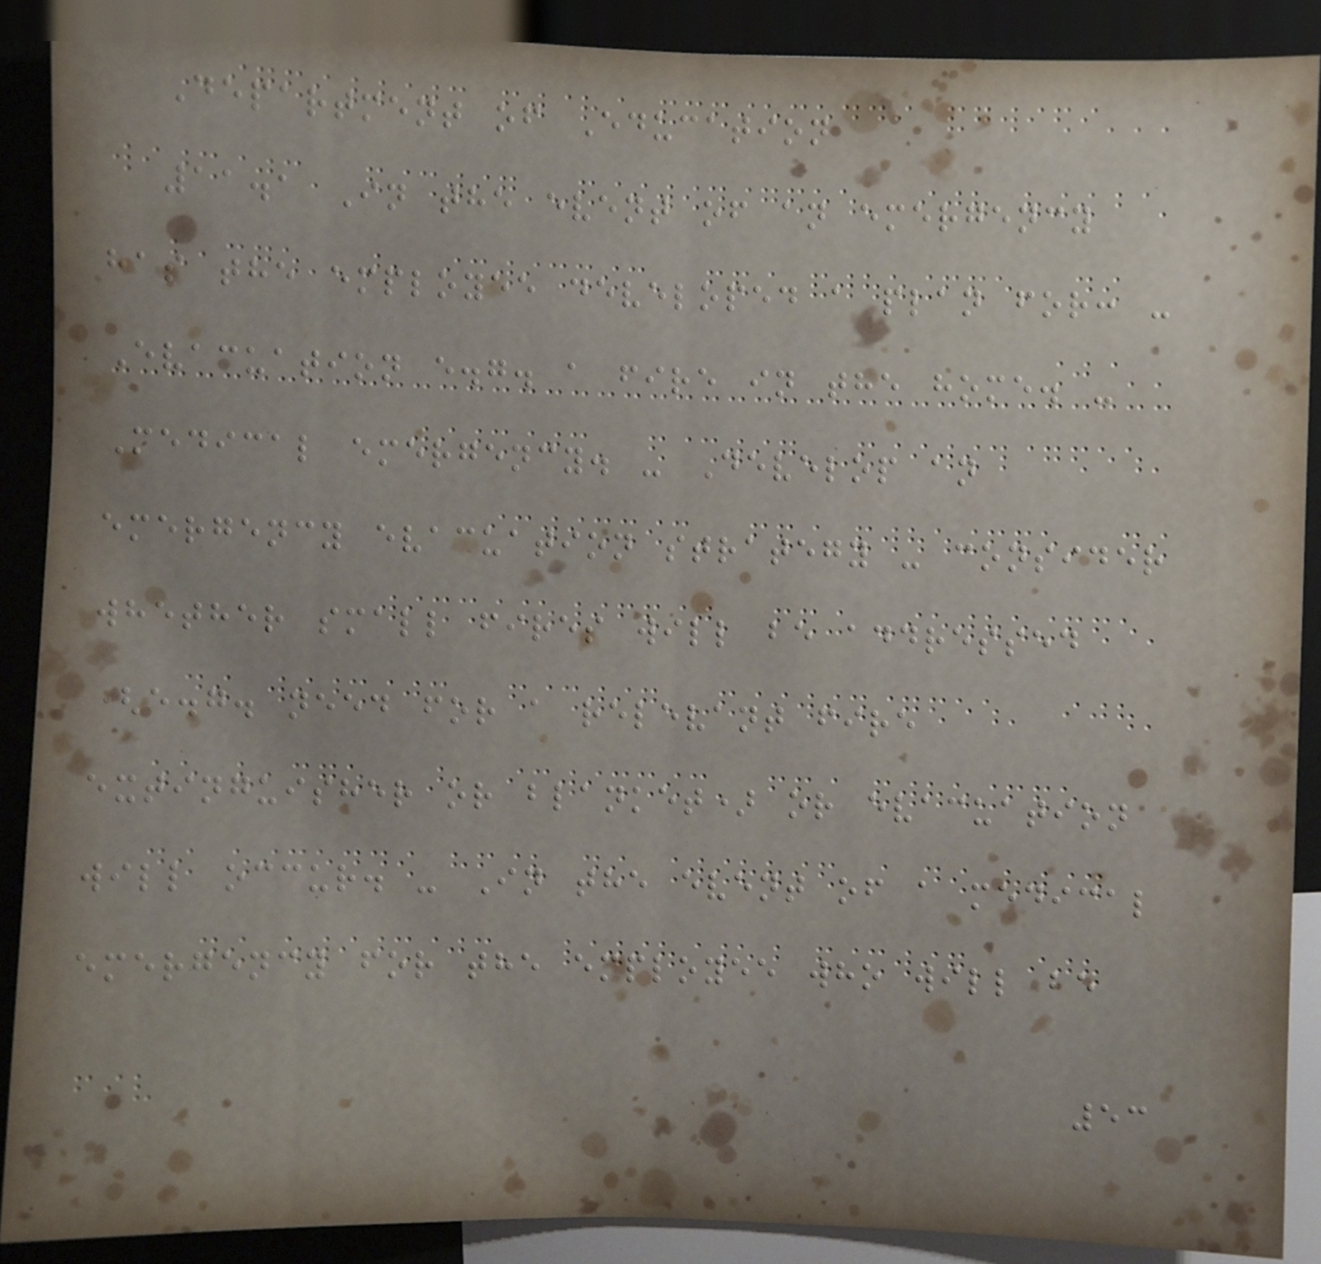Department of Education
11.1 In the event of an emergency
has the employee developed a plan for: -
Evacuation e.g. a fire in the home. -
Medical emergency. - Develop an
emergency evacuation strategy - consider
whether small fires will be addressed
(e.g. need for a relevant fire
extinguisher or blanket) or evacuation
will occur. - In the event of a medical
emergency for the employee who will be
53
